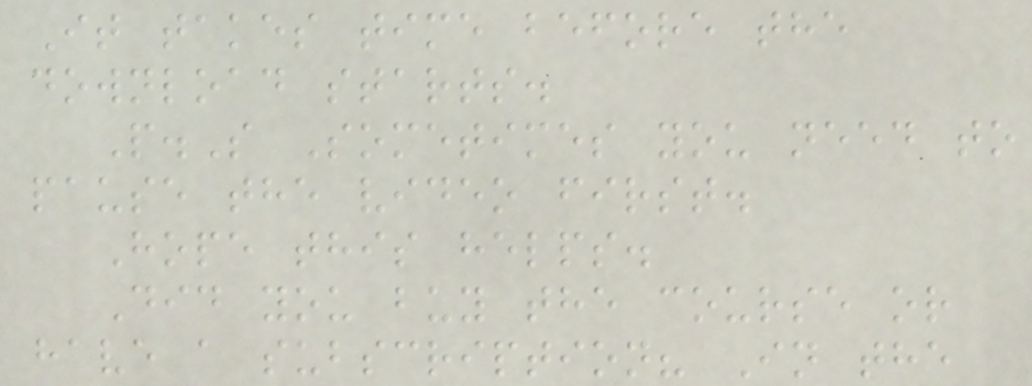It takes time before the
download starts.
P.S Sometimes you need to
pause the video first.
Hope this helps.
Did you buy the course or
have a subscription? In the
